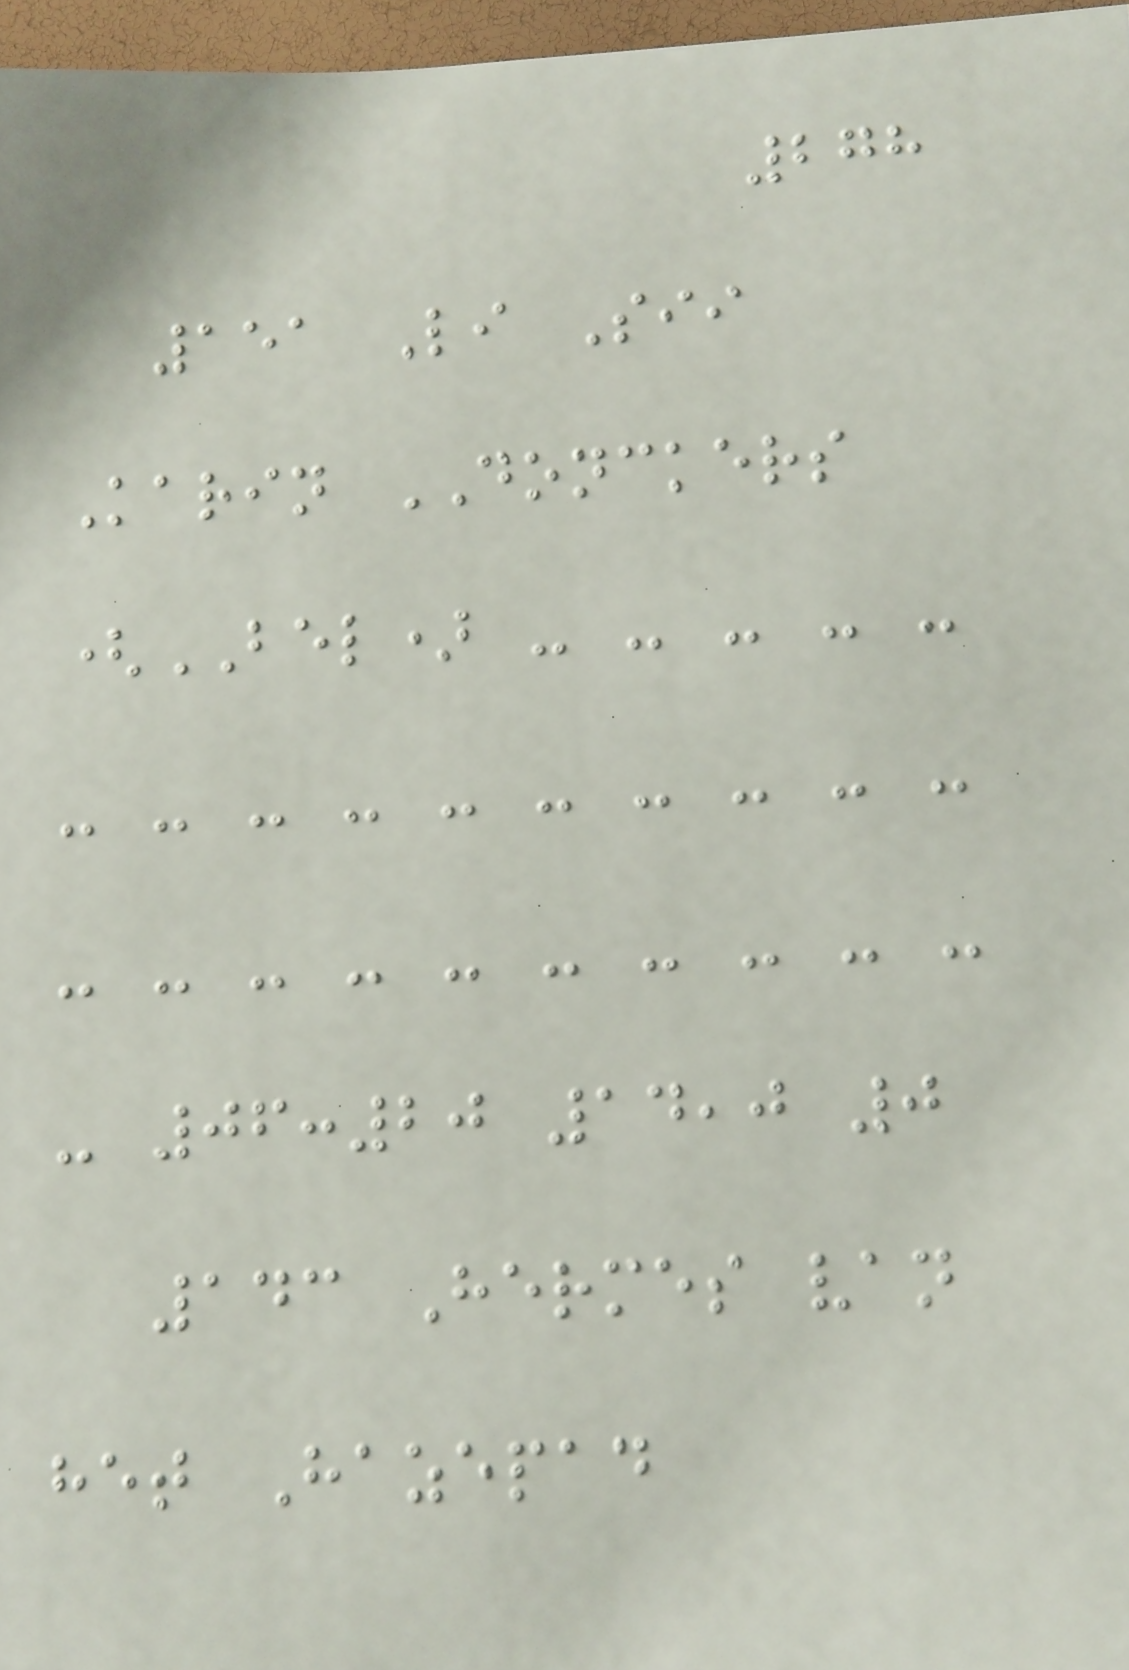278
151 Li Sii
Karin DONCKERS
(BEL) - - - - -
- - - - - - - - - -
- - - - - - - - - -
- 06:20 14,0 0
143 Hermes van
het Hazepad
